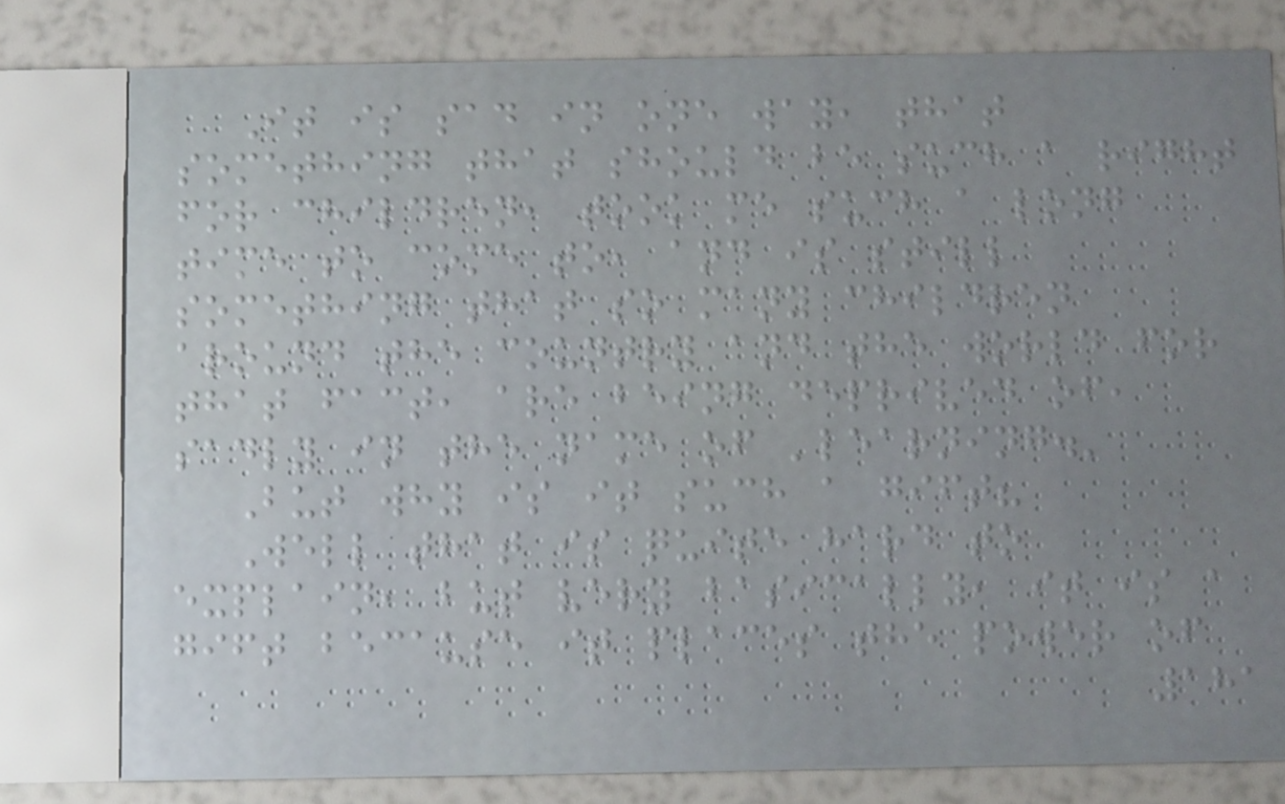It is sad in one way, that
something that should be such a right
for children, took me such a long
time to come to, and is still
something that so many children
around the country and the world for
that fact, are being deprived of,
sadly in the name of 'learning.'
But why is it such a gift?
Well that is quite hard to
explain, but very basically, it is a
gift because it places the power of
181
